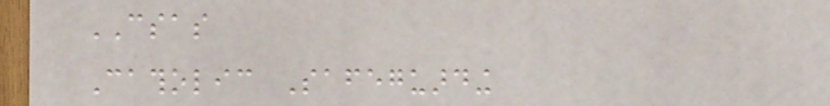CSAS
Catholic Safeguarding
